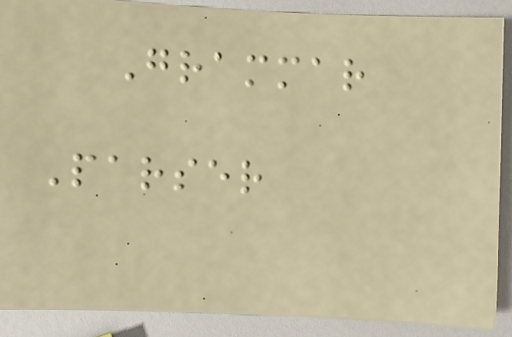Grammar
Parser
